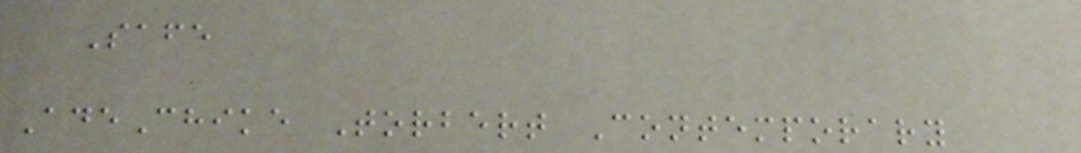Safe
AdeChike Torbert Contemporary
